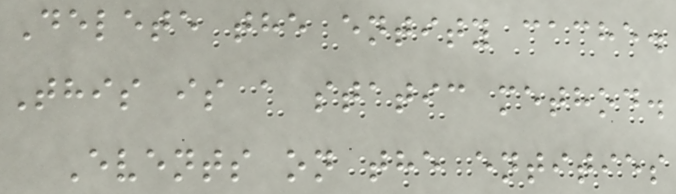Delete the entity cache.
This is a static method.
Events on the entities
